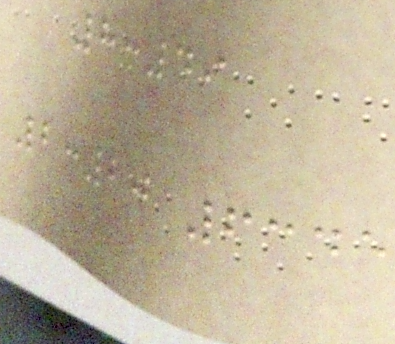8:49
2:20 6345
